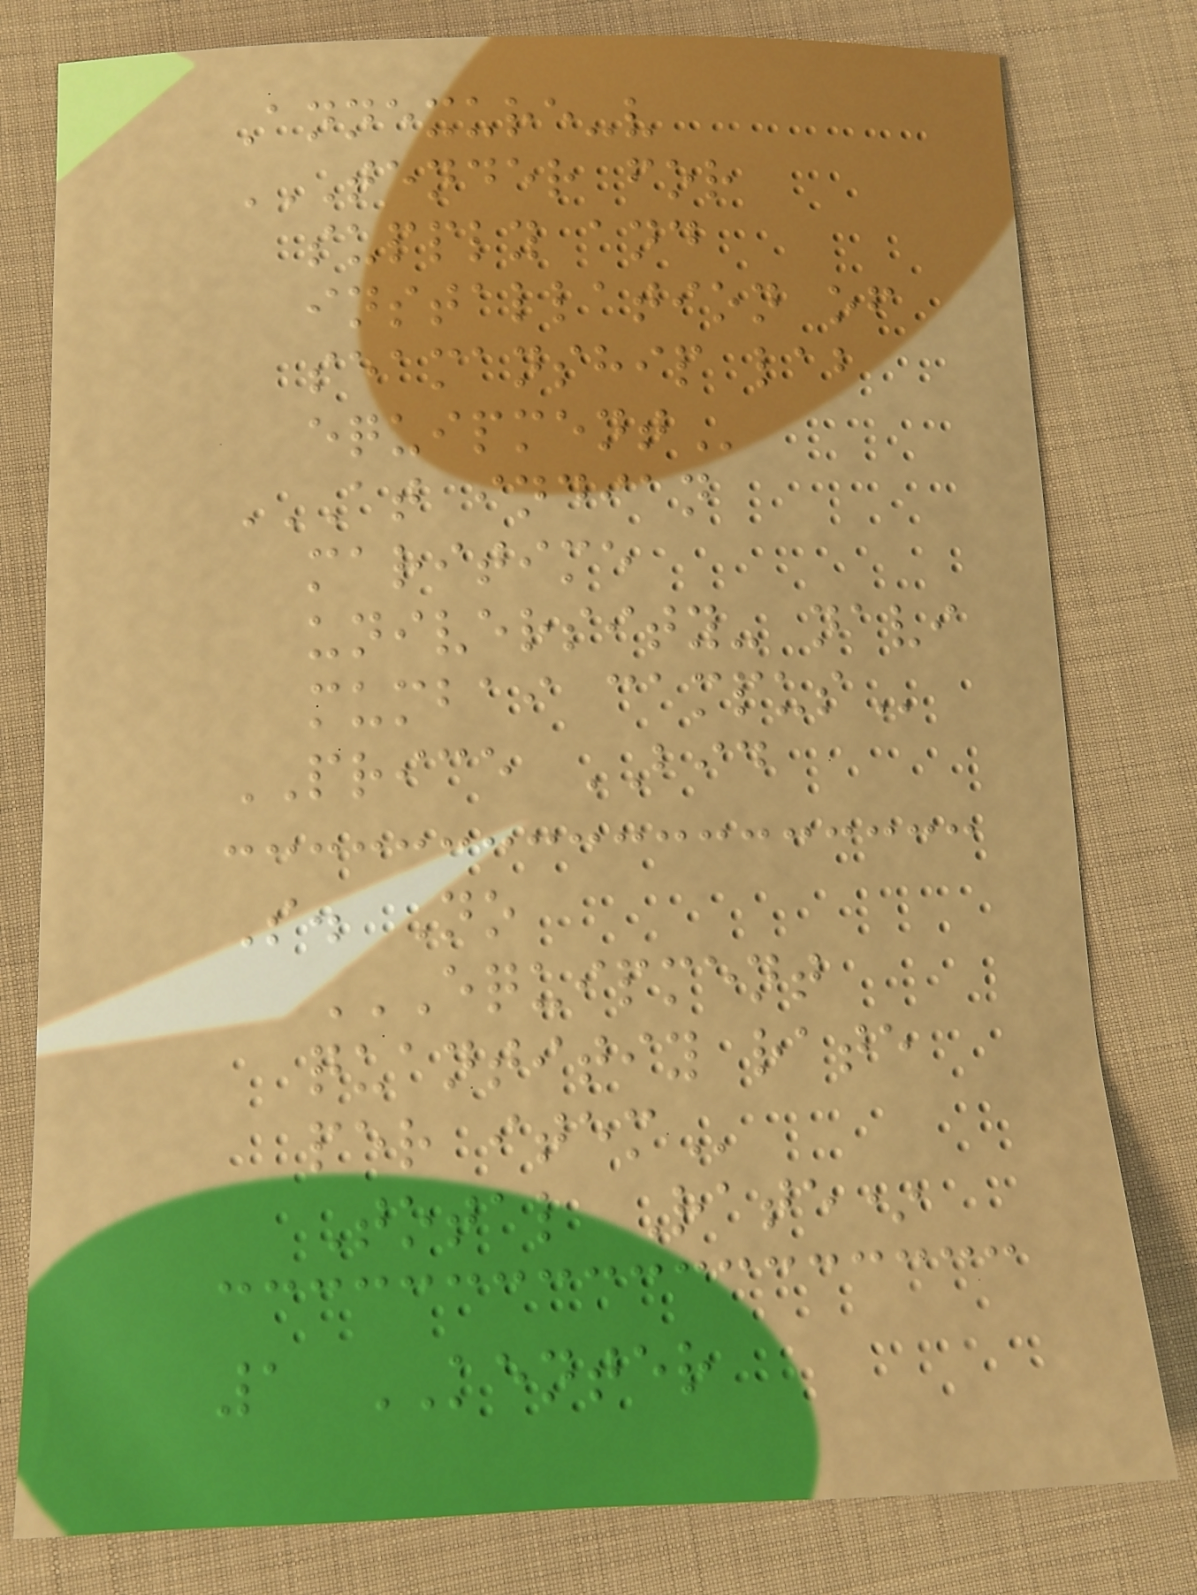Annexure-v
TENDER FOR
SUPPLY AND
INSTALLATION OF
SEAMANSHIP LAB
EQUIPMENT
AT INDIAN
MARITIME
UNIVERSITY- NAVI
MUMBAI CAMPUS
PRICE BID
S. No
EQUIPMENT
QUANTITIY RATE
PER ITEM
Total Rate*
1 KENTER
